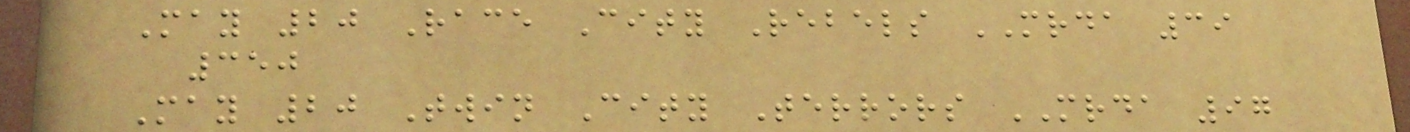May 20 Race City Rebels MRDA 39
350
May 20 Twin City Terrors MRDA 97
